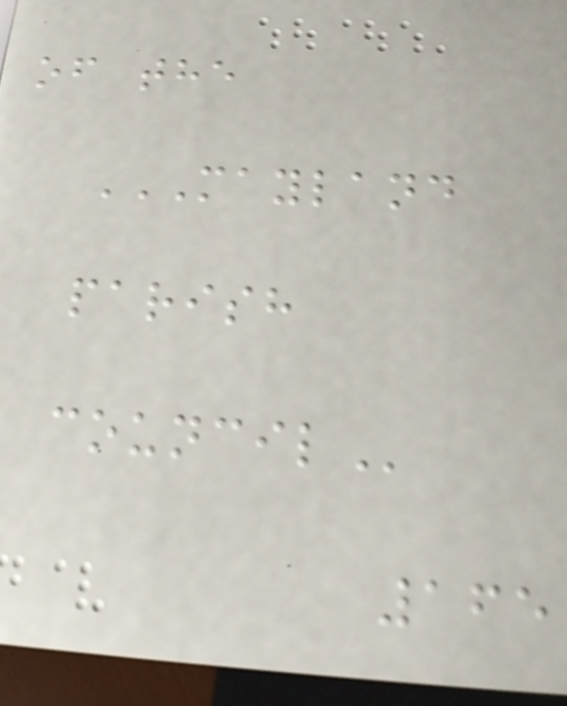of the
MAYLAND
PARISH
COUNCIL
165
